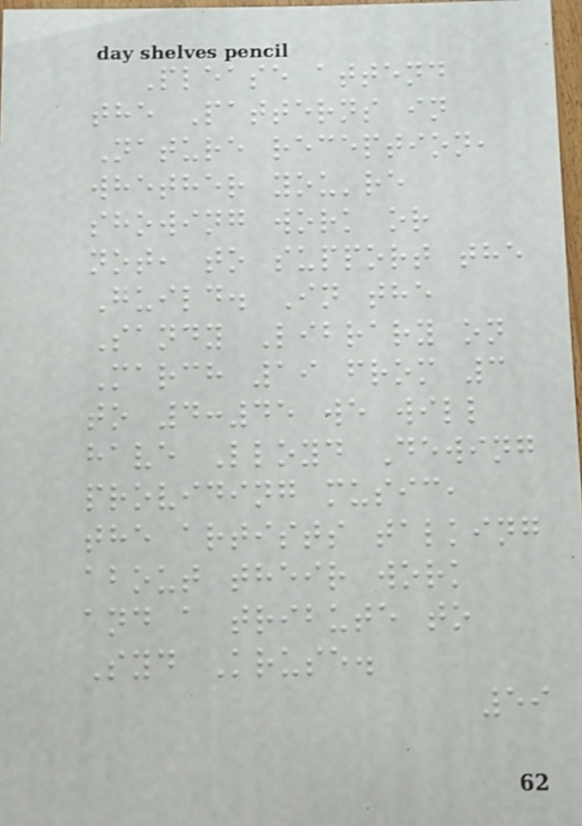Please attend
the Patterns in
Nature reception,
whether you're
showing work or
not, to support the
Guild. In the
Sandy Library on
March 19 from 3
to 4:45 we will
have Lloyd Dewing
providing music,
the artists talking
about their work
and a tribute to
Syd Kruse.
59
